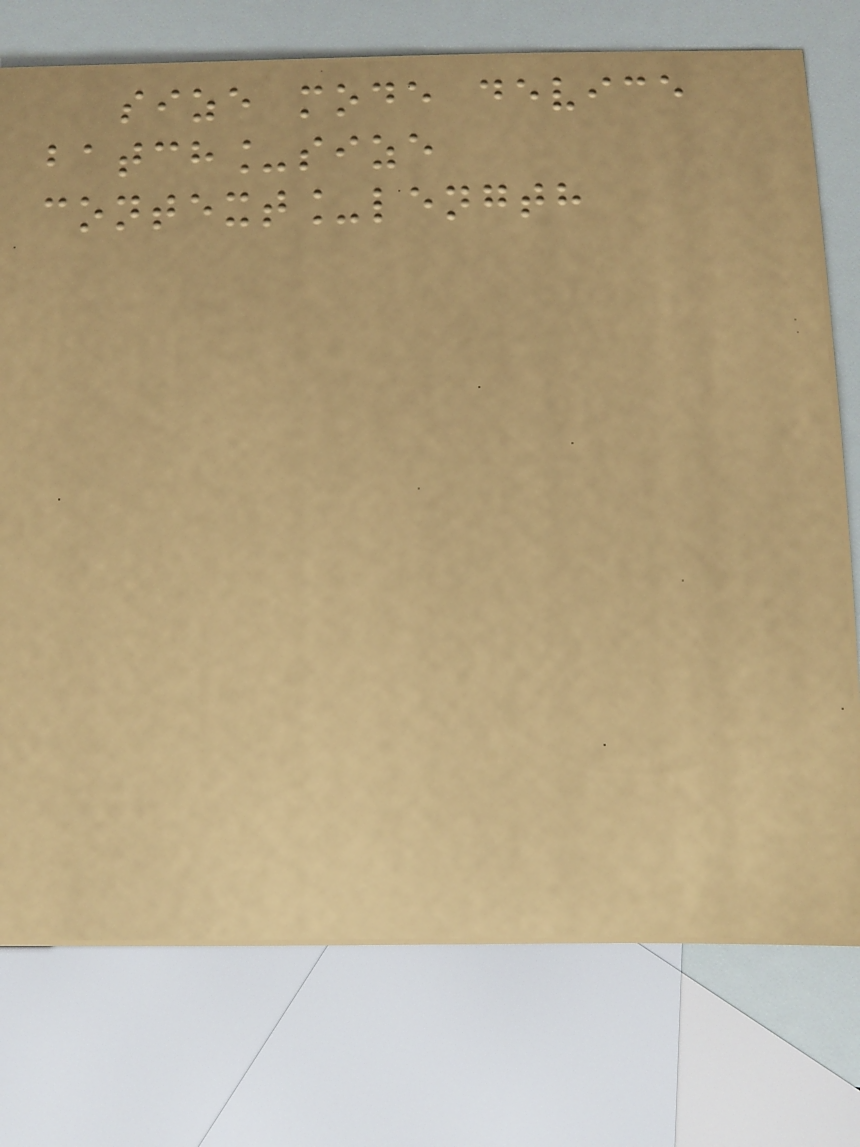size mode device
batch_size
context_length
